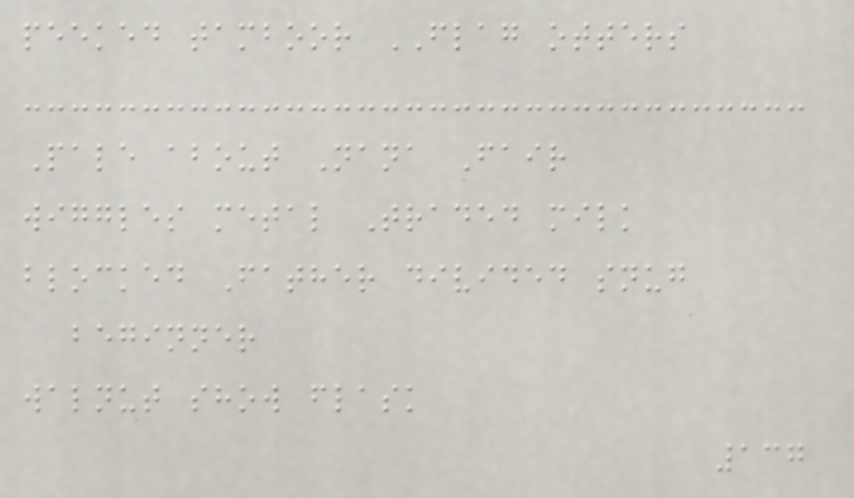peeked tamboor FLAG otters
Pale about Nana Fair
wiggles metal Traded milk
blocked Father divided snug
beginner
walnut show flask
137
